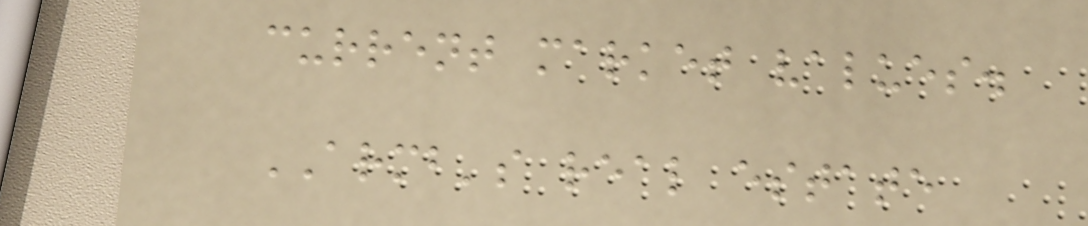current market values.
ARMB's real estate
